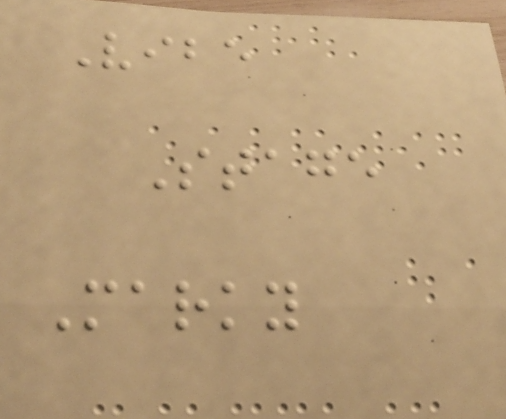Vibe
Stage
Marky
